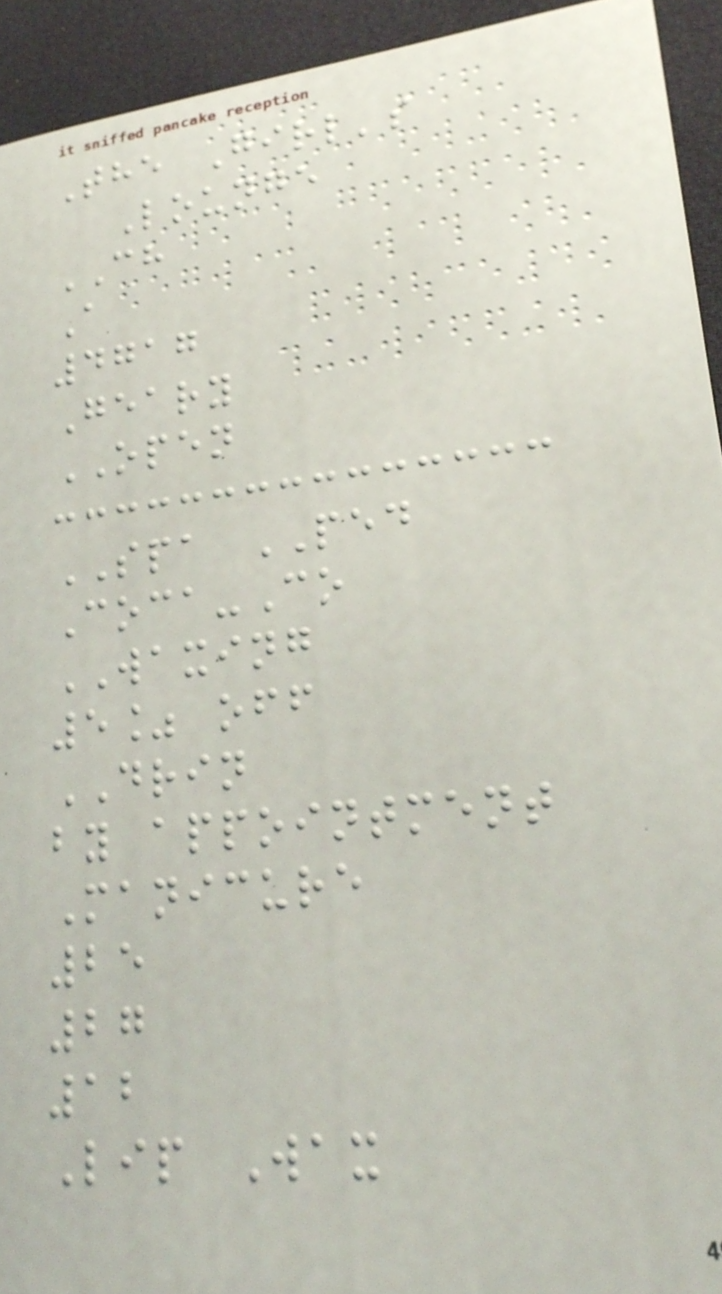The Girl's
Lounge
CH
A
4717
Geary
OPEN
SPA PED
Coca-Co
WAXING
5% off
DRIN
by appointment
Manicure
25
27
12
Lip Wax
